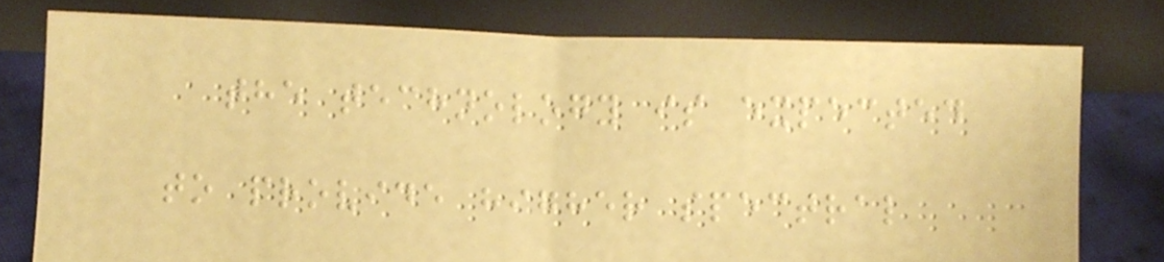the technology is expected
to provide higher spectral
